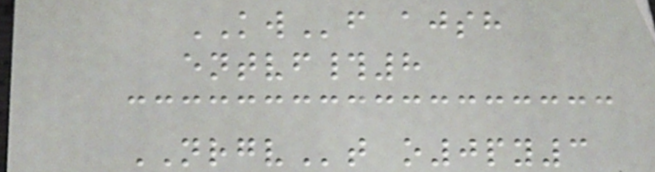KWf ajsh
entvf#8
NRGVt o0py3
